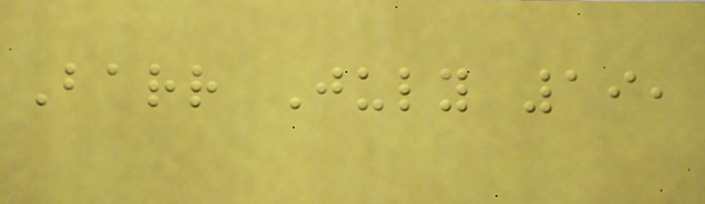Barr July 19,
